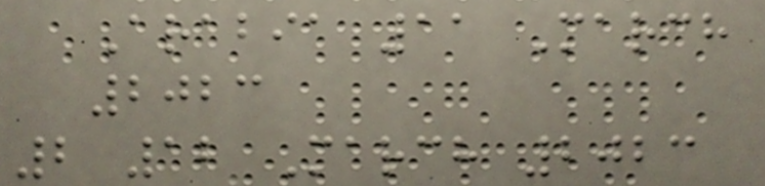Arabia 11 March
2023
2 12 March 2023
